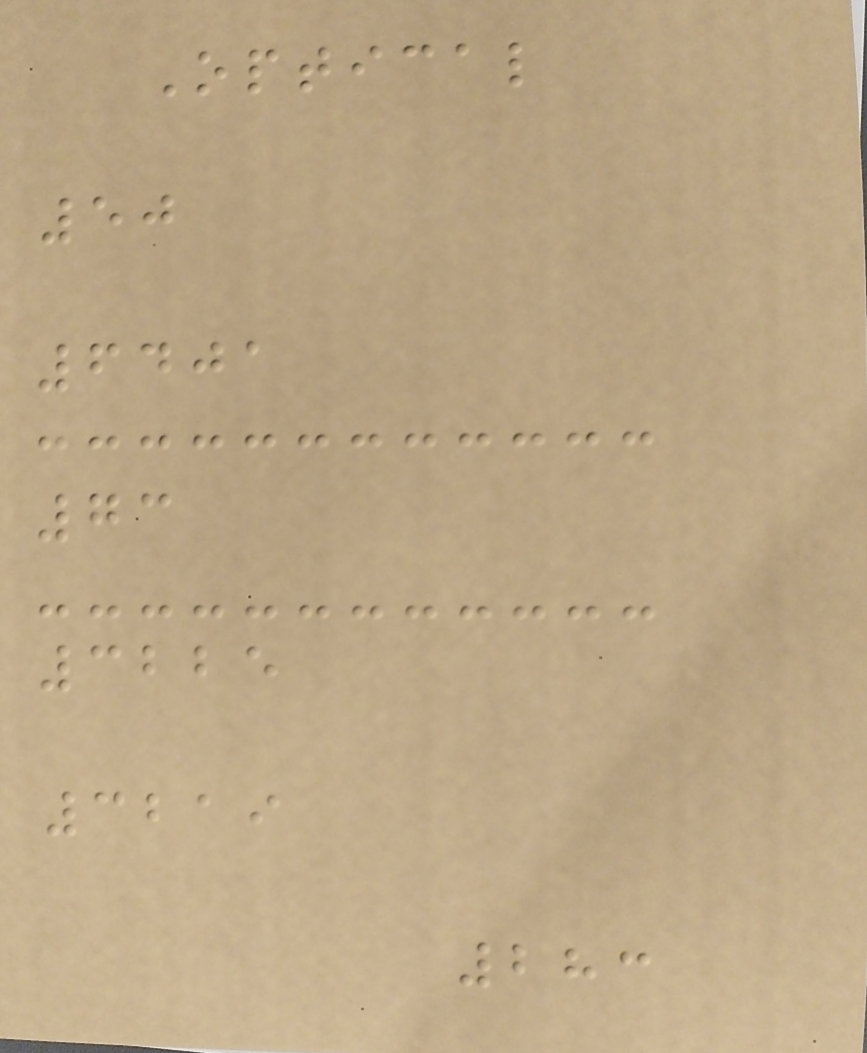Optical
50
6401
73
3225
3219
283
